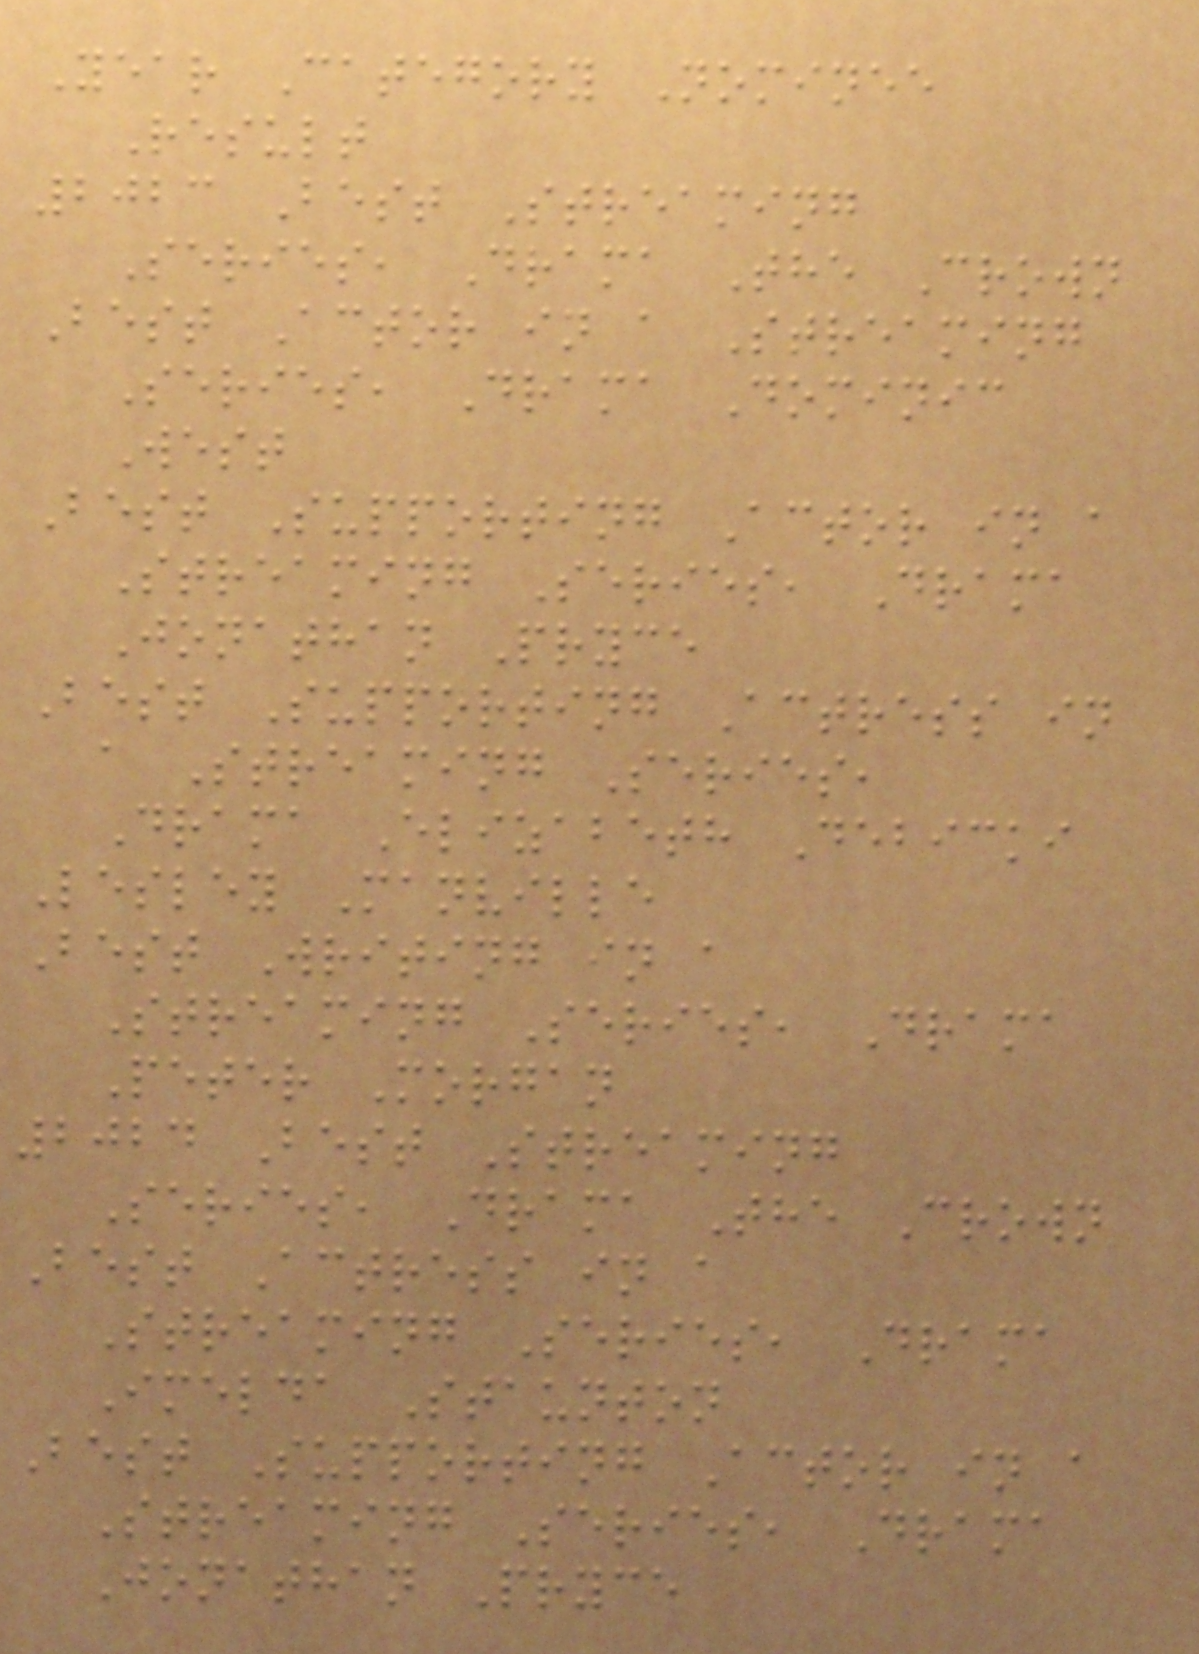Year Category Nominee
Result
2023 Best Streaming
Series, Drama The Crown
Best Actor in a Streaming
Series, Drama Dominic
West
Best Supporting Actor in a
Streaming Series, Drama
Jonathan Pryce
Best Supporting Actress in
a Streaming Series,
Drama Elizabeth Debicki
Lesley Manville
Best Writing in a
Streaming Series, Drama
Peter Morgan
2024 Best Streaming
Series, Drama The Crown
Best Actress in a
Streaming Series, Drama
Imelda Staunton
Best Supporting Actor in a
Streaming Series, Drama
Jonathan Pryce
